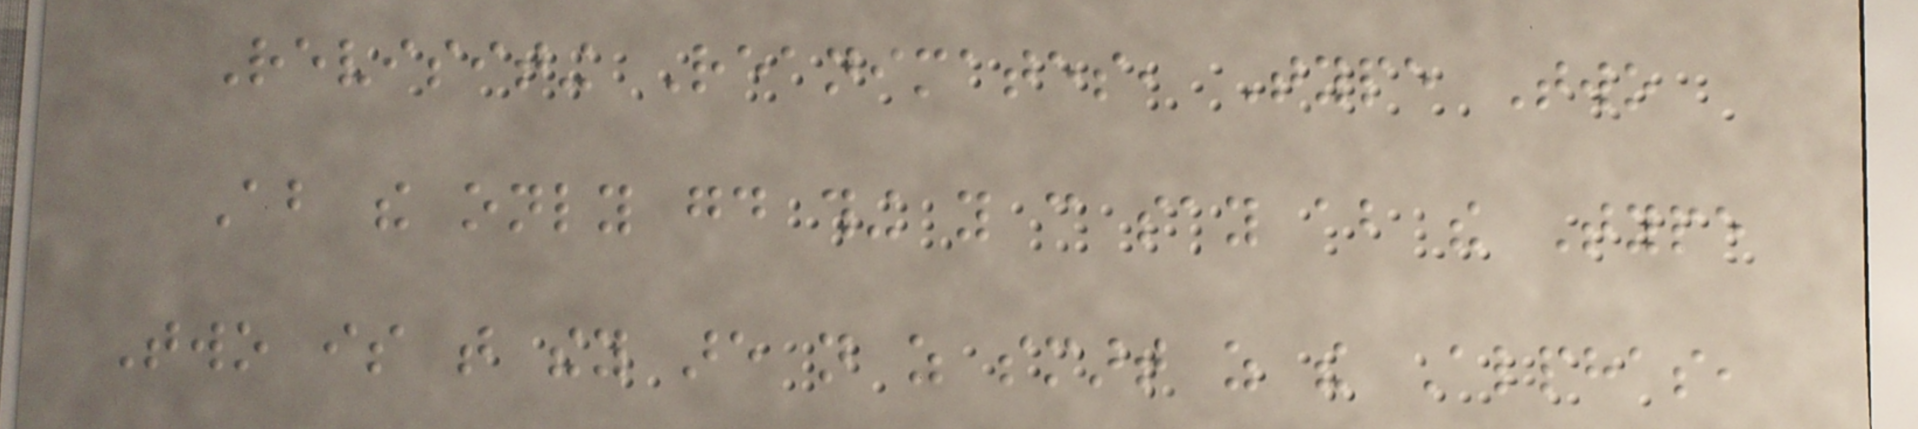Revisiting Reanimates, Type Two
About the only good thing you can say about the Type
Two is that they are not as smart as the Alphas,
